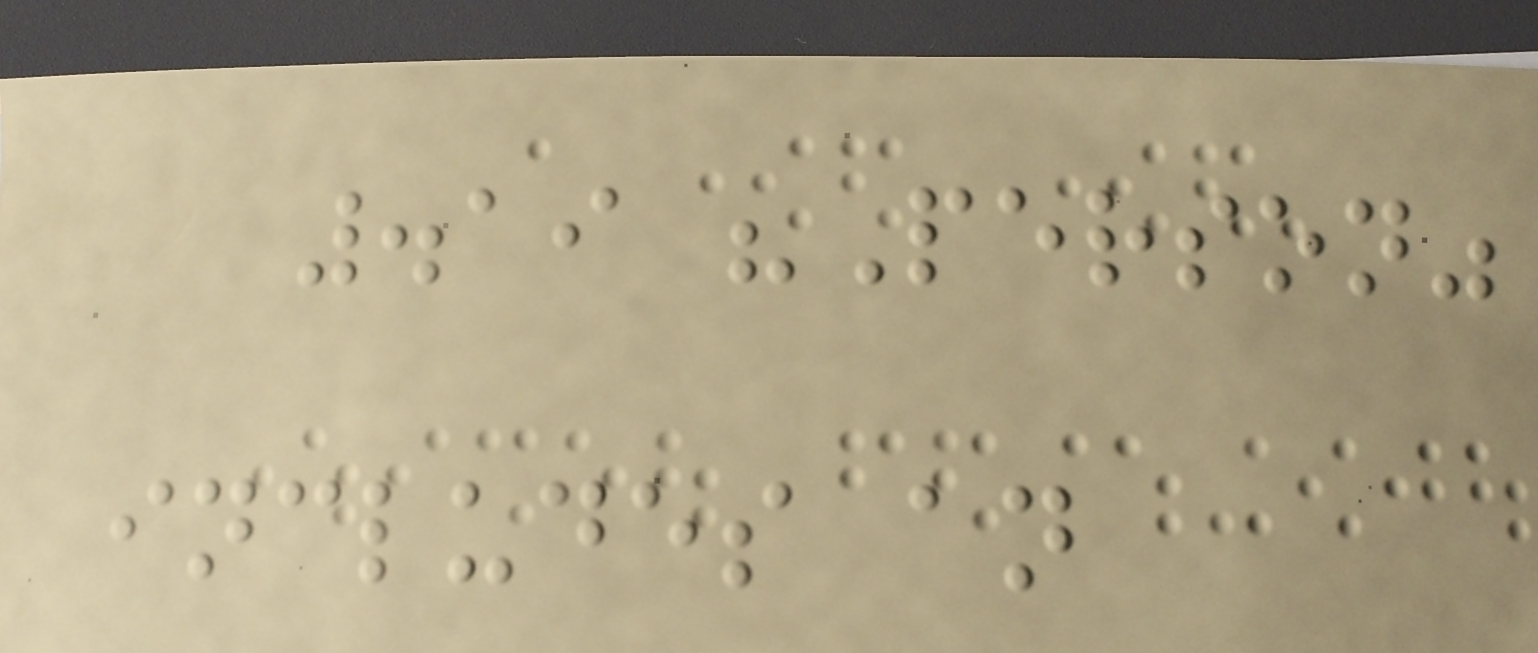.19 "Person"
includes an
